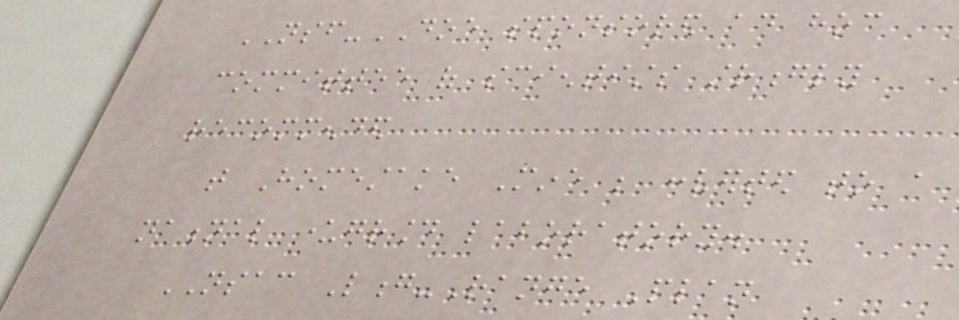NSF-DOE sponsored ad hoc
committee of scientists strongly
recommended
that Homestake Mine be converted to a
national underground laboratory.
NSAC Long-Range Plan
